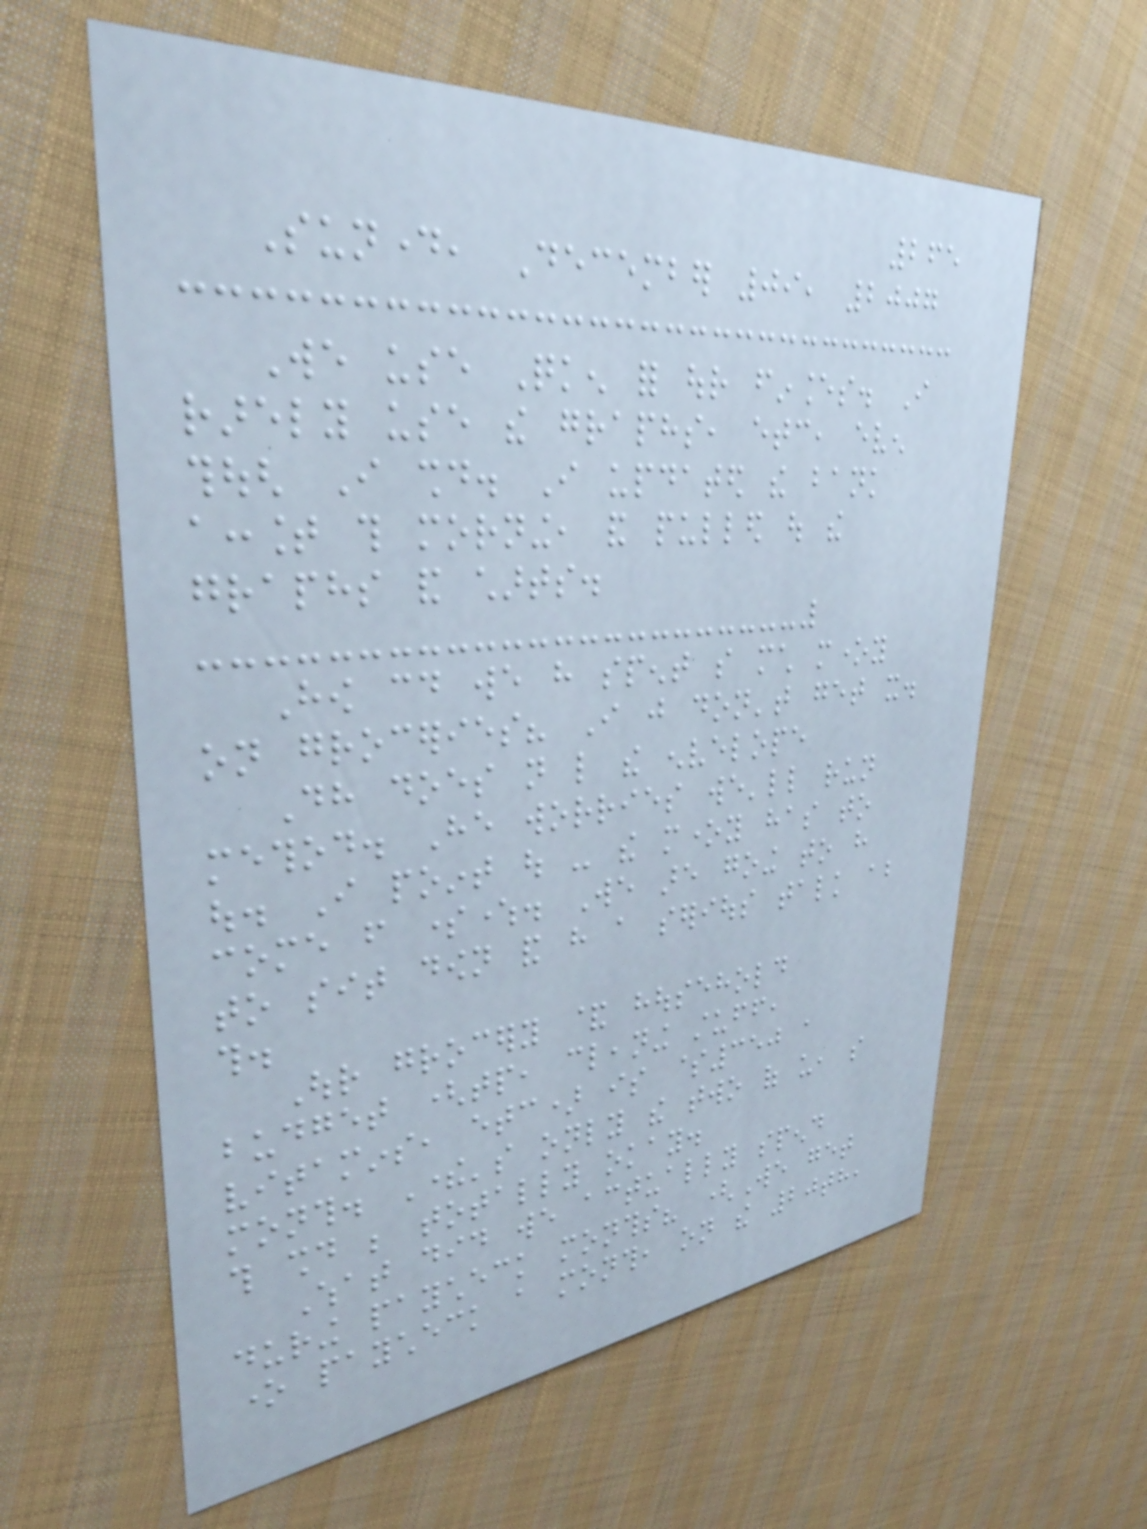265
Sunday, December 09, 2007
We use Quicken for our finances. I
rarely use the graphs, etc, even
though I should. I updated the bank
account this morning, and pulled out the
graphs and charts.
How could we have spent so much money
on groceries? I just don't get it.
Dh does not like the envelope
method. He worries we'll run
out. I point out - the money has to
come from somewhere. We are going to have
to sit down and have a serious talk about
this.
Our grocery & household
budget (tp, cleaning stuff,
vitamins, etc) is $350 a
month. There's only the two of us, so
this should be totally okay.
What did we actually spend
during paycheck months? (We get
one paycheck a month, on the 20th,
